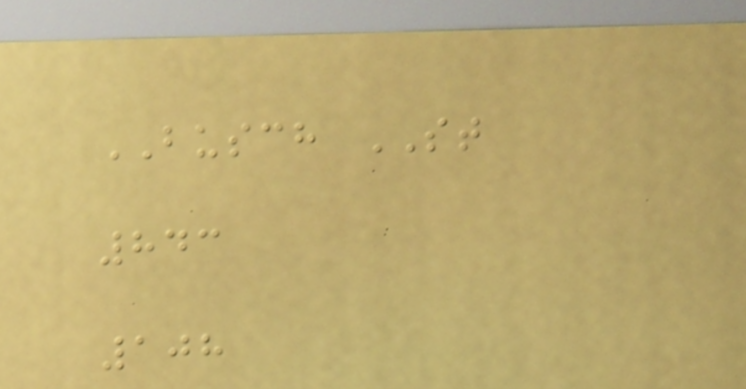BUSCH ST
843
108
